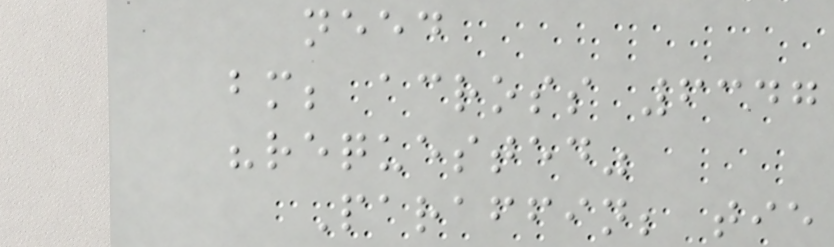need
bm; across 6347
"requested"
Paraffin; tie
